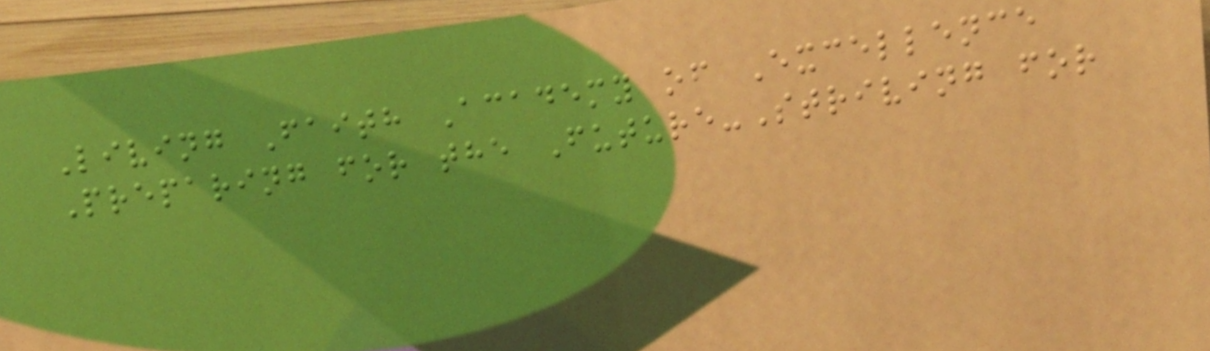Living Faith Academy of Excellence
Preparing for the Future-Striving for
